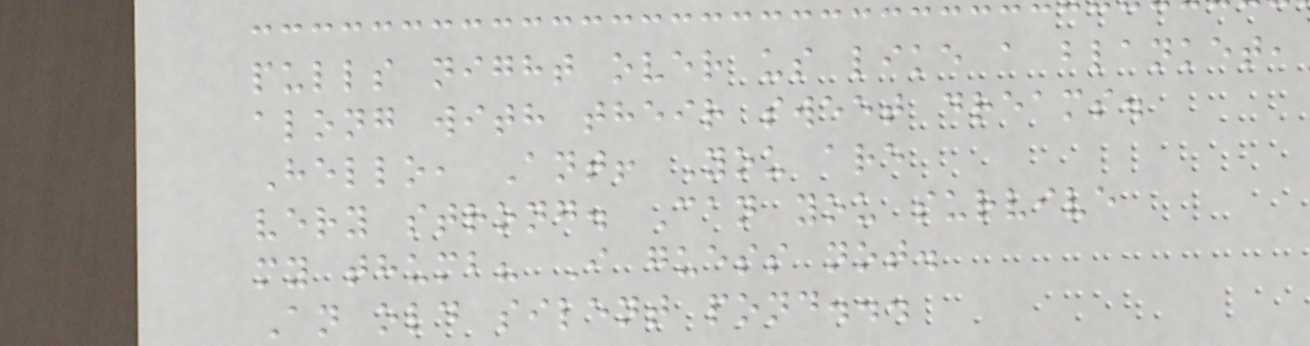pulls night over us like a blanket,
along with their sweet dreams.
Hello, Ant! You are
very strong. Can you survive
my thumb? I guess not.
An old silent pond...
